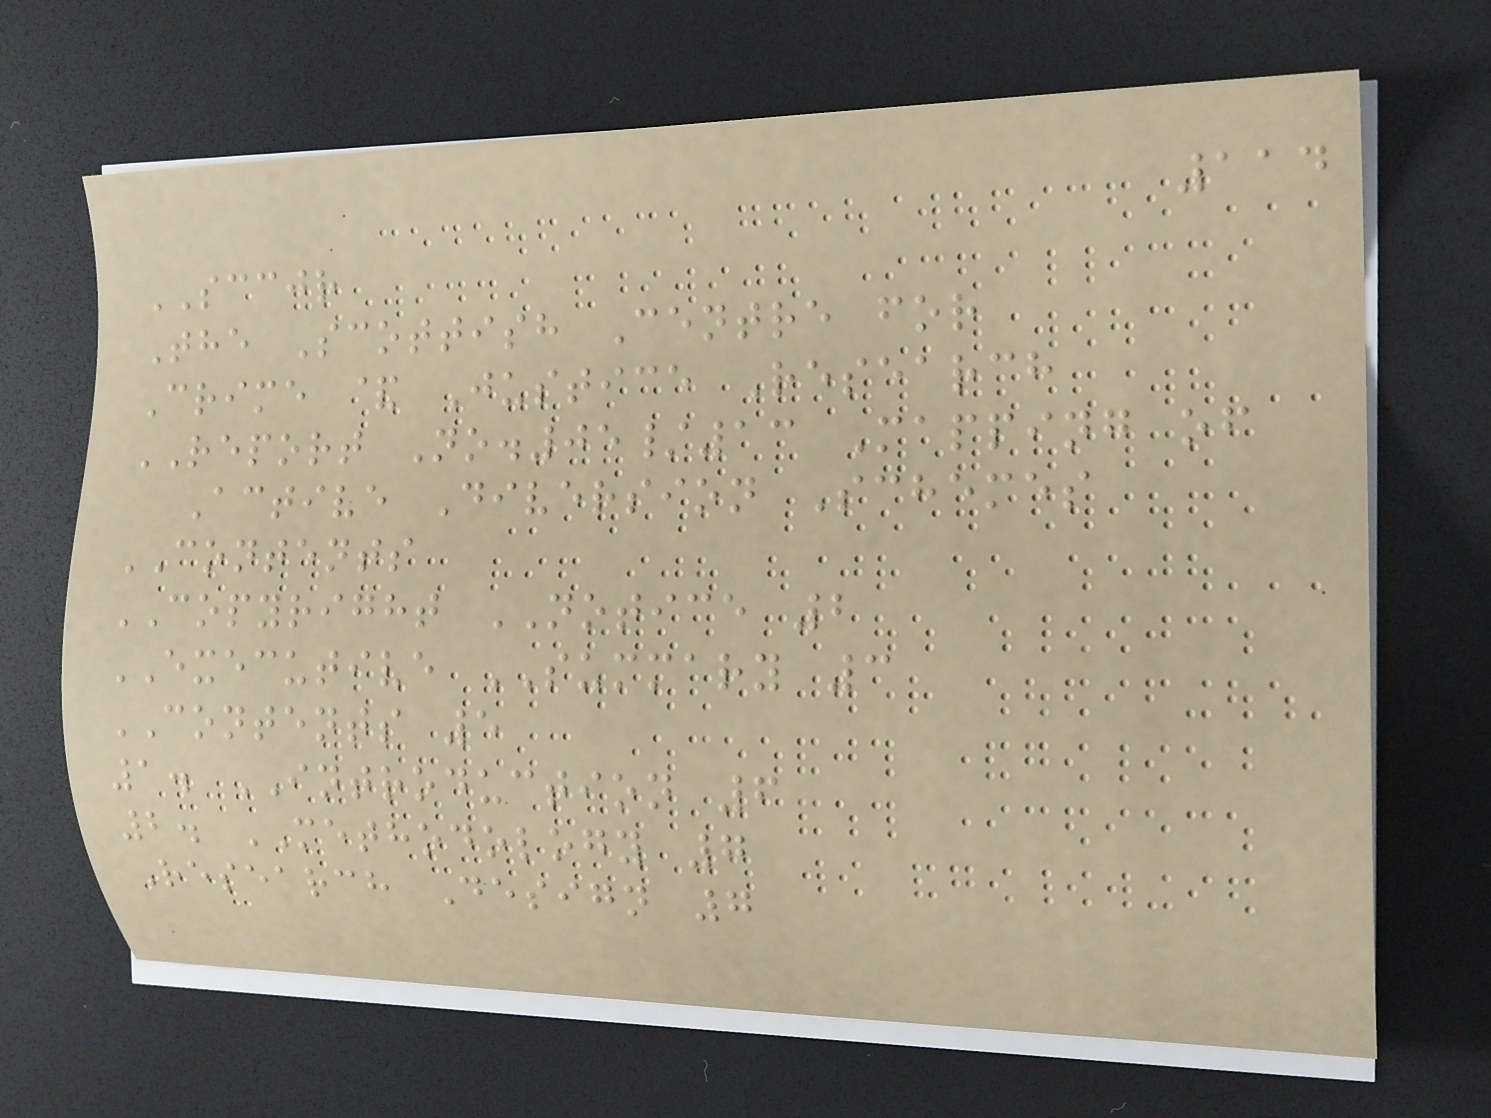114
SCCJR
The Scottish Centre for
Crime & Justice Research
REPORT No.05/13 Mapping of
Active Diversion Schemes
CONTENTS
COPYRIGHT NOTICE 2
EXECUTIVE SUMMARY 3
CONTENTS 5
1. INTRODUCTION 6
2. METHODOLOGY 7
Research Design 7
